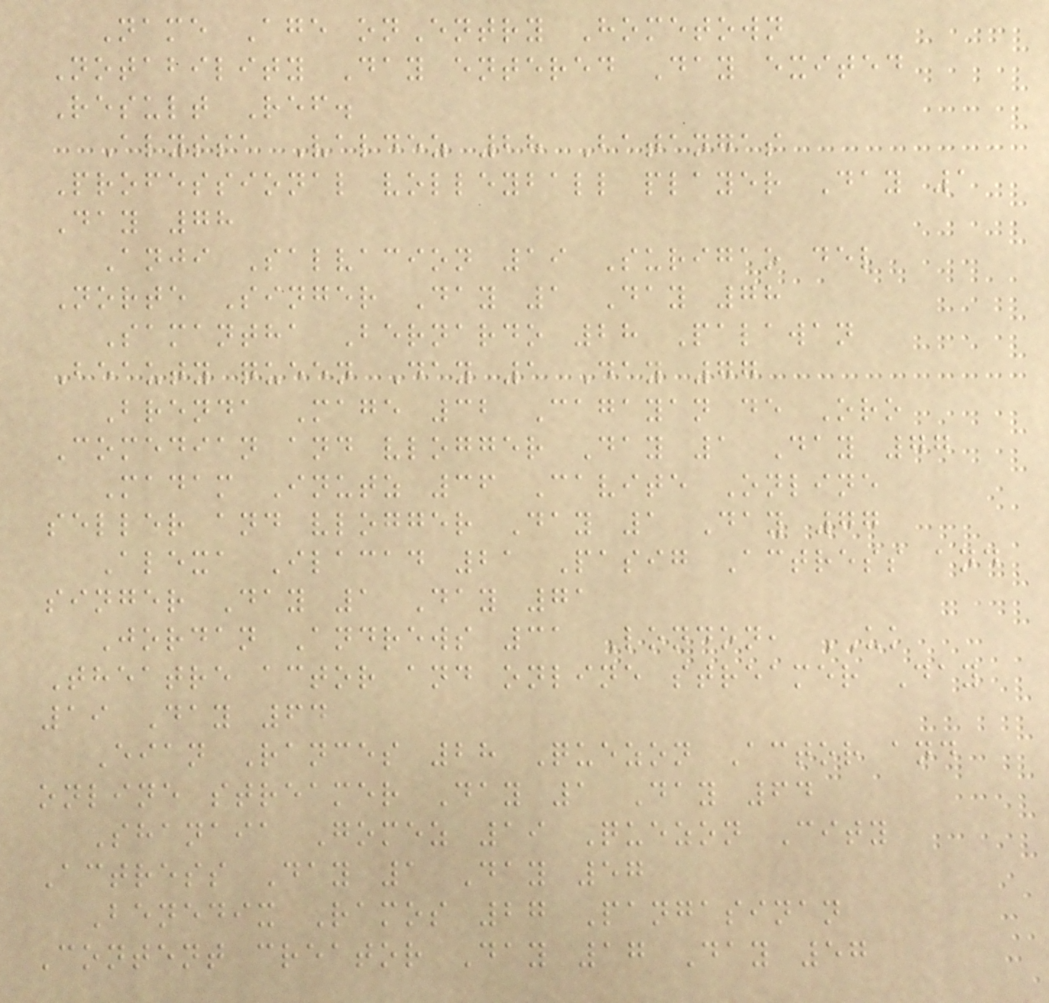Name Age onEntry Hometown
Notability Day entered Day exited
Result Ref.
Alyssa Valdez 28 Batangas
Professional volleyball player Day 1
Day 78
Anji Salvacion 19 Surigao del
Norte Singer Day 1 Day 78
Samantha Bernardo 28 Palawan
Beauty queen Day 1 Day 77
Brenda Mage 32 Cagayan de Oro
Comedian and vlogger Day 1 Day 77
Madam Inutz 36 Cavite Online
seller and vlogger Day 1 Day 77
Alexa Ilacad 21 Pasig Actress and
singer Day 1 Day 71
Jordan Andrews 31 London, UK
Theatre actor and online streamer Day
19 Day 64
Eian Rances 28 Quezon Actor and
online streamer Day 1 Day 64
Shanaia Gomez 19 Quezon City
Actress Day 1 Day 57
Benedix Ramos 27 Pangasinan
Content creator Day 17 Day 57
